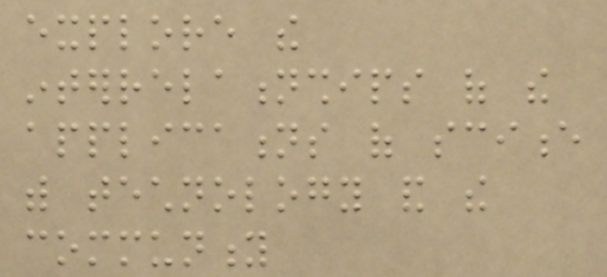explore the
interrelationships of the
applications of science
with technology and the
community
